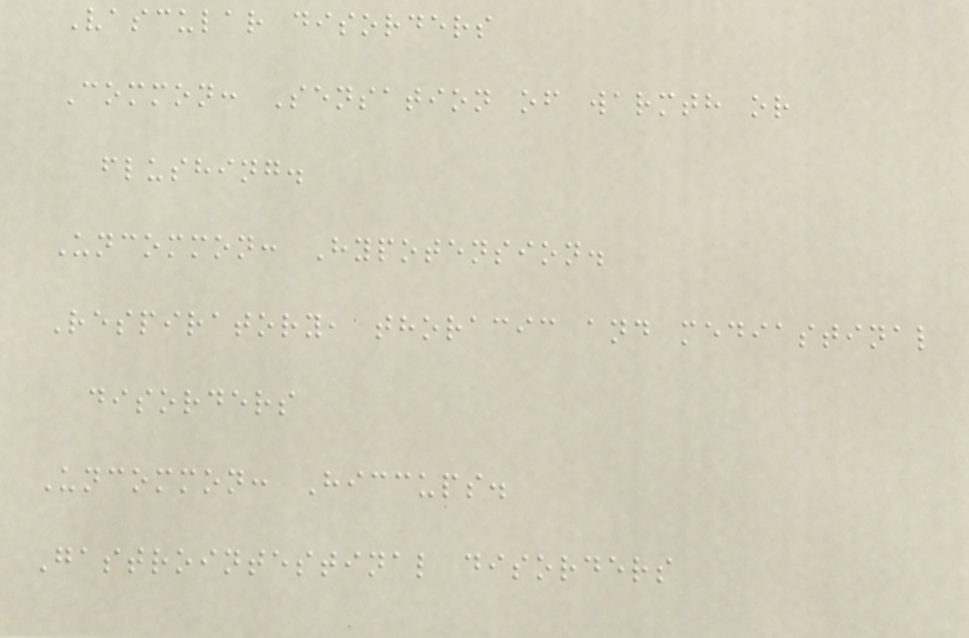Vascular disorders
Common: Sensation of warmth or
flushing.
Uncommon: Hypotension.
Respiratory, thoracic and mediastinal
disorders
Uncommon: Hiccups.
Gastrointestinal disorders
